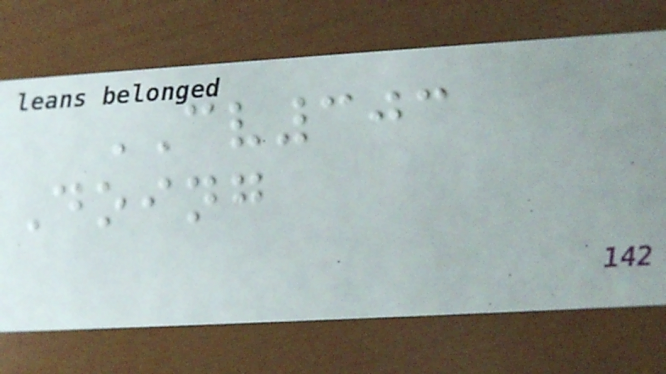CV303
Doing
